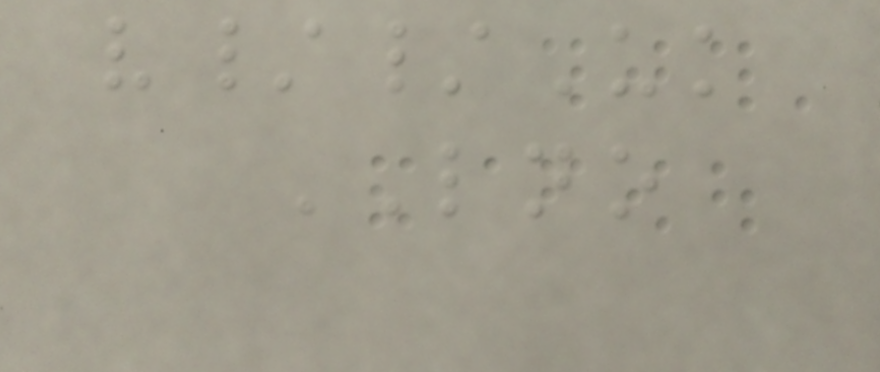v//Uk
LNO
